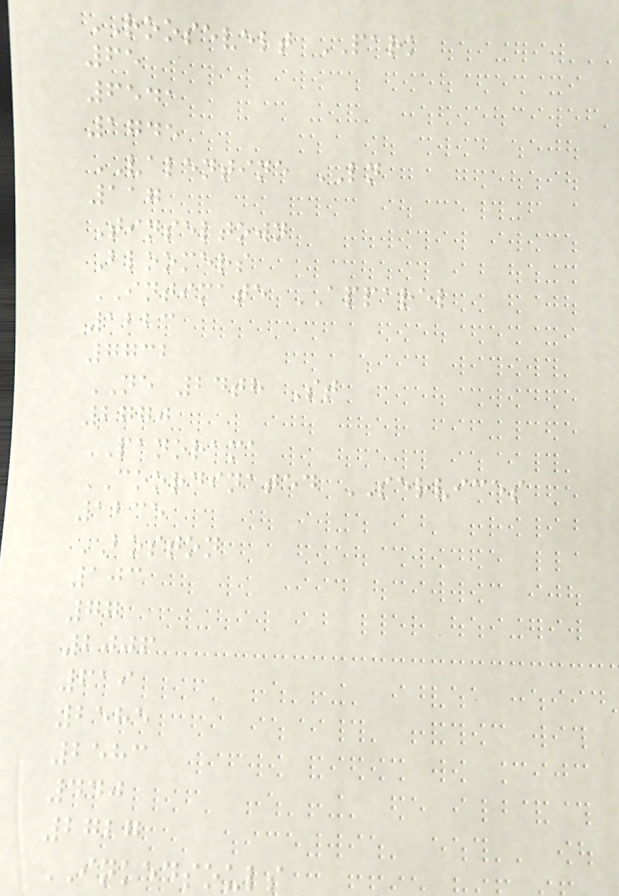ROOSEVELT PARK
65
6541
1745
VALENTINE LN
117
Tinseltown
Bloomers
INTIMATE APPAREL
1223
7732
NE 24th St
2770
PANORAMA
COORDINATED SERVICES
1235
BOSTON
103
77
2006
619
2585
2583
440
2727
INKEDSOULS
